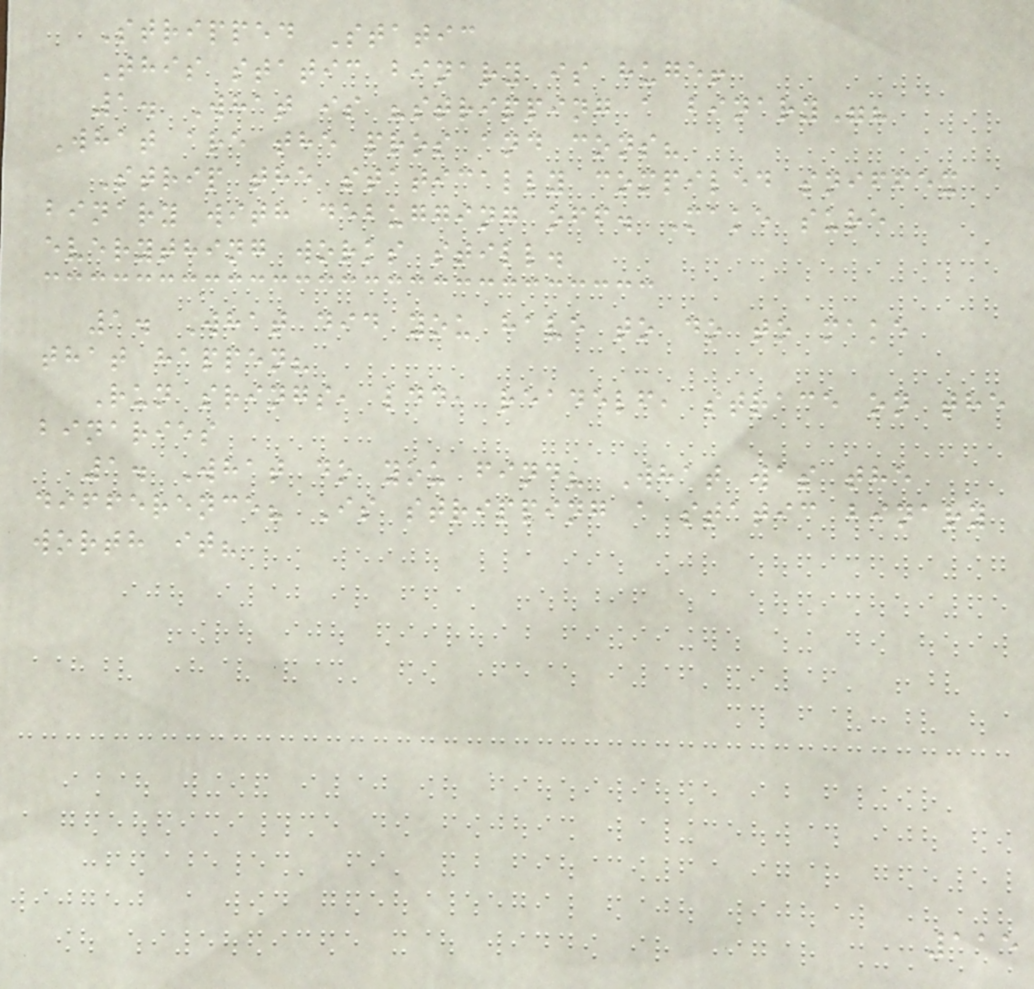Stripped Static
This static binary is huge!
1. What is "stripping a binary"?
What are the pros and cons?
Strip the statically compiled sniffex
binary with debugging off. Make sure
everything works still.
1. What did you have to do to make
that happen?
Run srings, ldd, readelf, strace on the
binaries
1. What do you find? What was the
difference? Is stripping a static binary
worth it?
115
